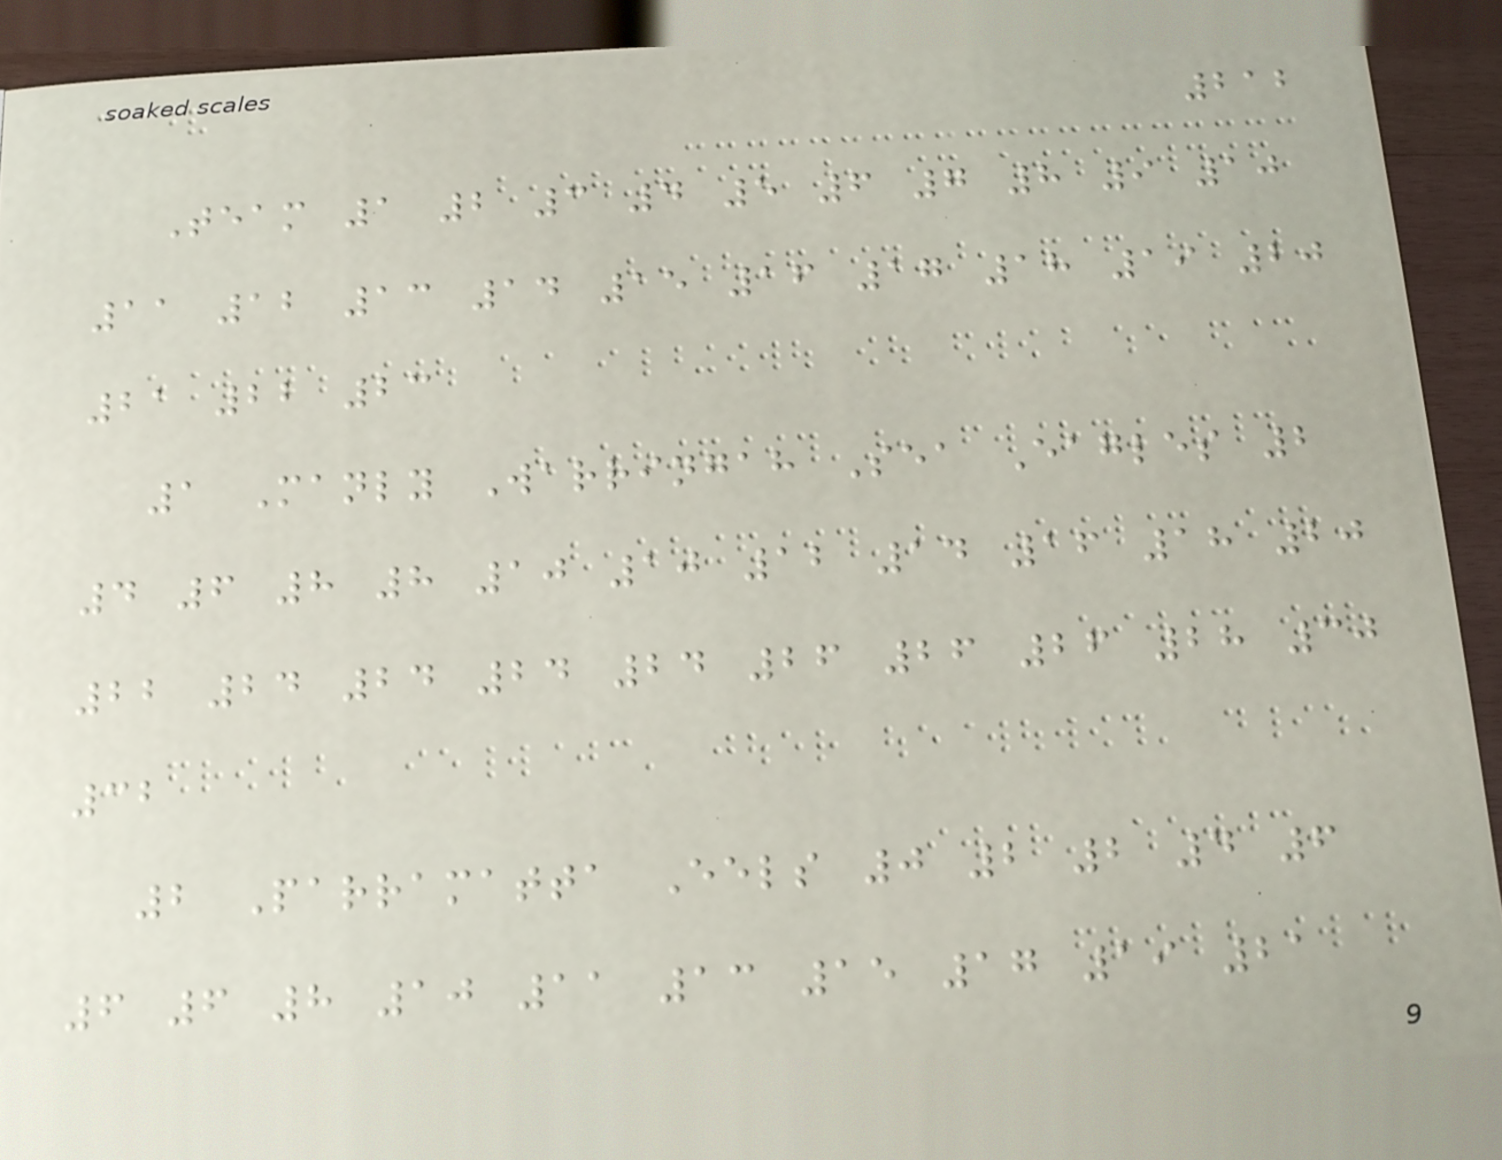212
Team 1 2 3 4 5 6 7 8 9 10
11 12 13 14 15 16 17 18 19 20
21 22 23
1 Manly Warringah Sea Eagles 2
4 6 8 8 10 10 12 14 16 18 20
22 24 24 24 24 26 26 26 28 30
32
2 Parramatta Eels 0 2 2 4 6
6 6 8 10 11 13 15 17 19 21
